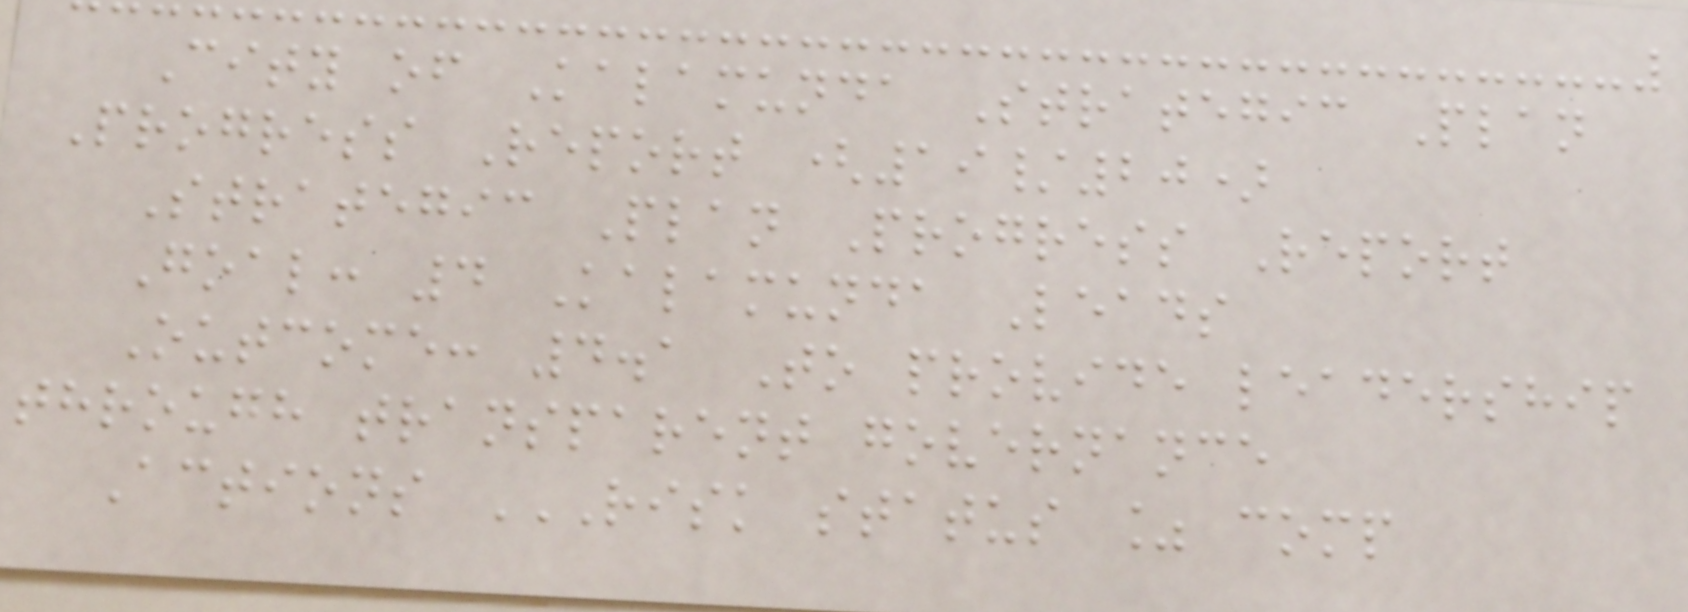City of Kalamunda Strategic Plan
Progress Report (19/20)
Strategic Plan Progress Report
Goal: 4 Kalamunda Leads
Outcome: 4.1 To provide leadership
through transparent governance
Actions RISK STATUS % COMP
